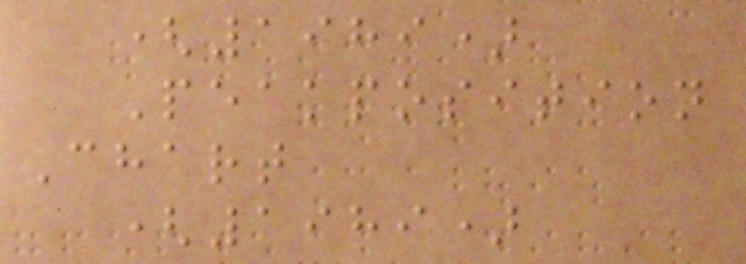(1989)
Peakposition
Chart
(1989)
